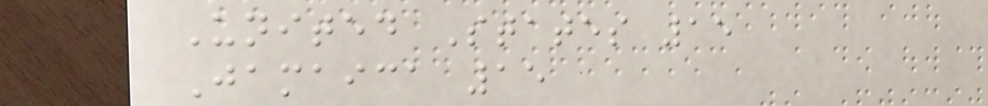United States 15
Jamaica 15
